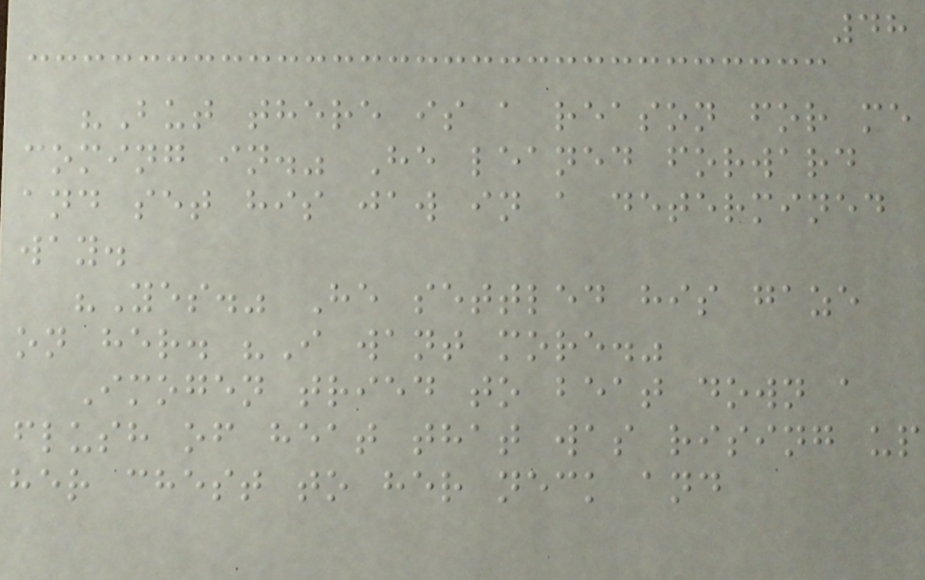48
"But there is a reason for me
coming in." He leaned forward
and set his jaw in a determined
way.
"Yes." He settled his gaze
on her. "I want more."
Imogen tried to beat down a
flush of heat that was rising up
her chest to her neck and
